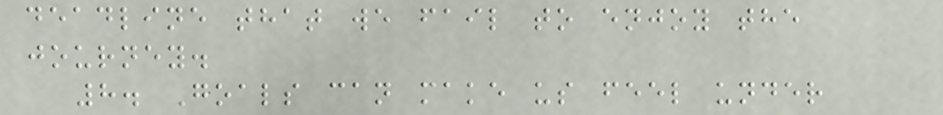deadline that we fail to enjoy the
journey.
8. Goals can make us feel under
